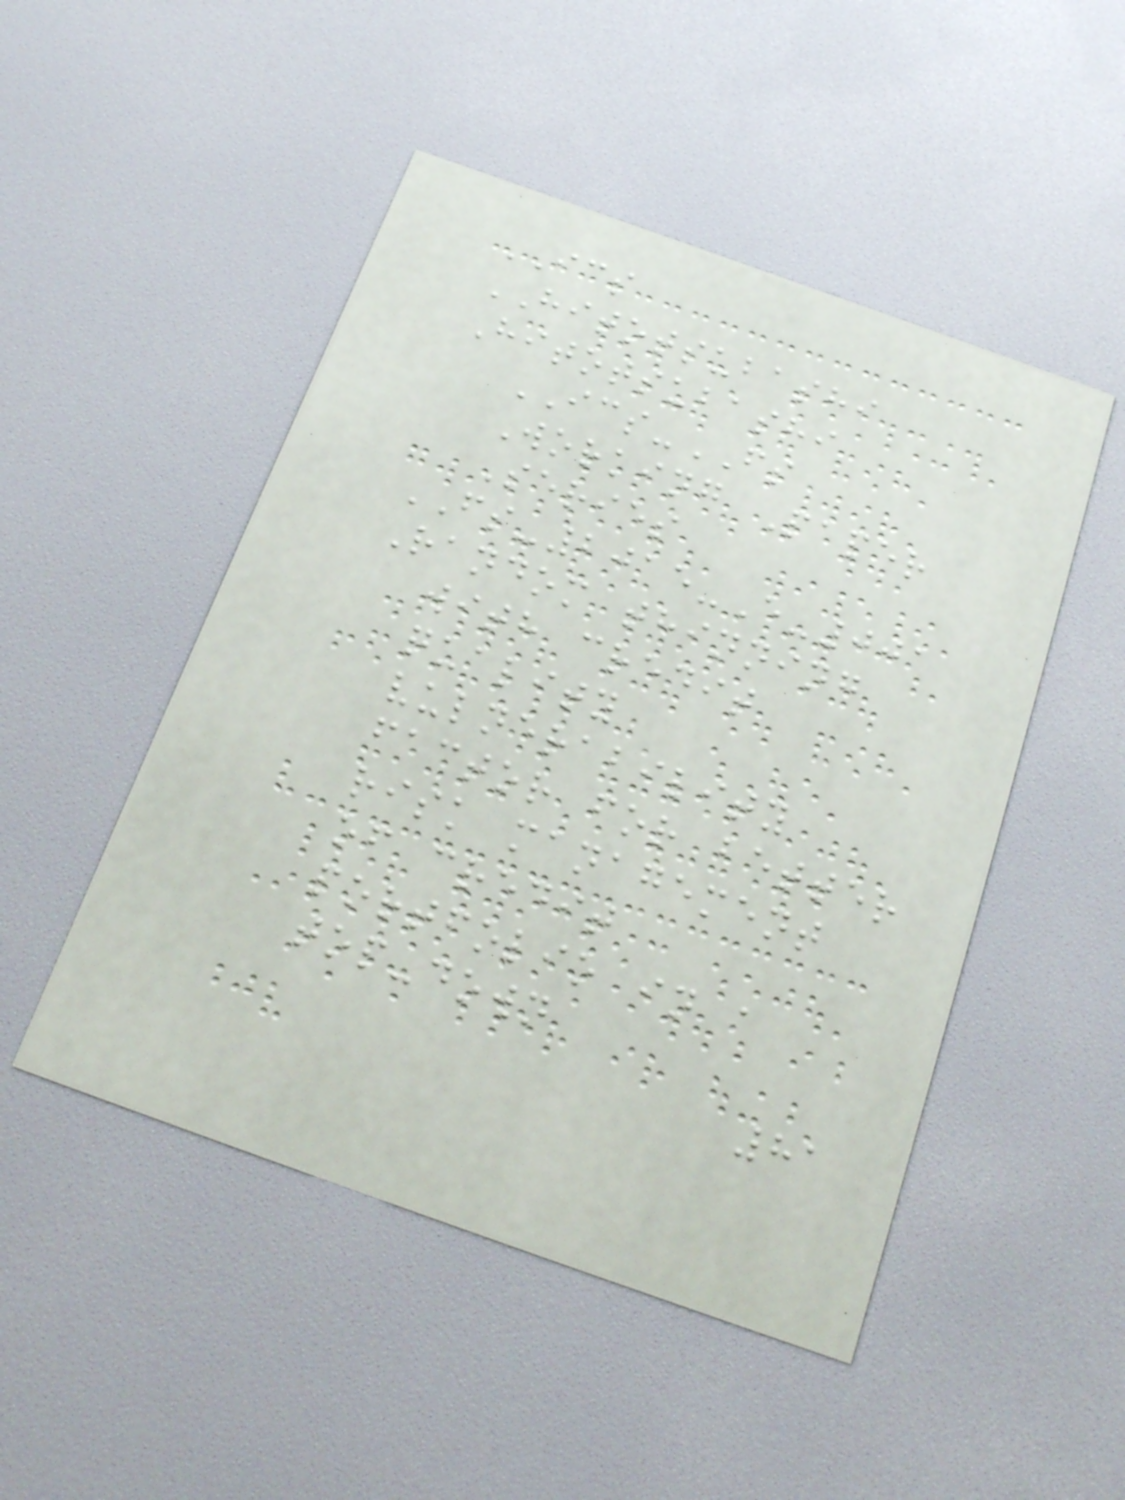ICS
HITOTSUBASHI
Hitotsubashi
ICS-FS
Working Paper
Series
FS-2015-E-001
Random thinning
with credit
quality
vulnerability
factor for better
risk management
of credit
portfolio in a
top-down
81
